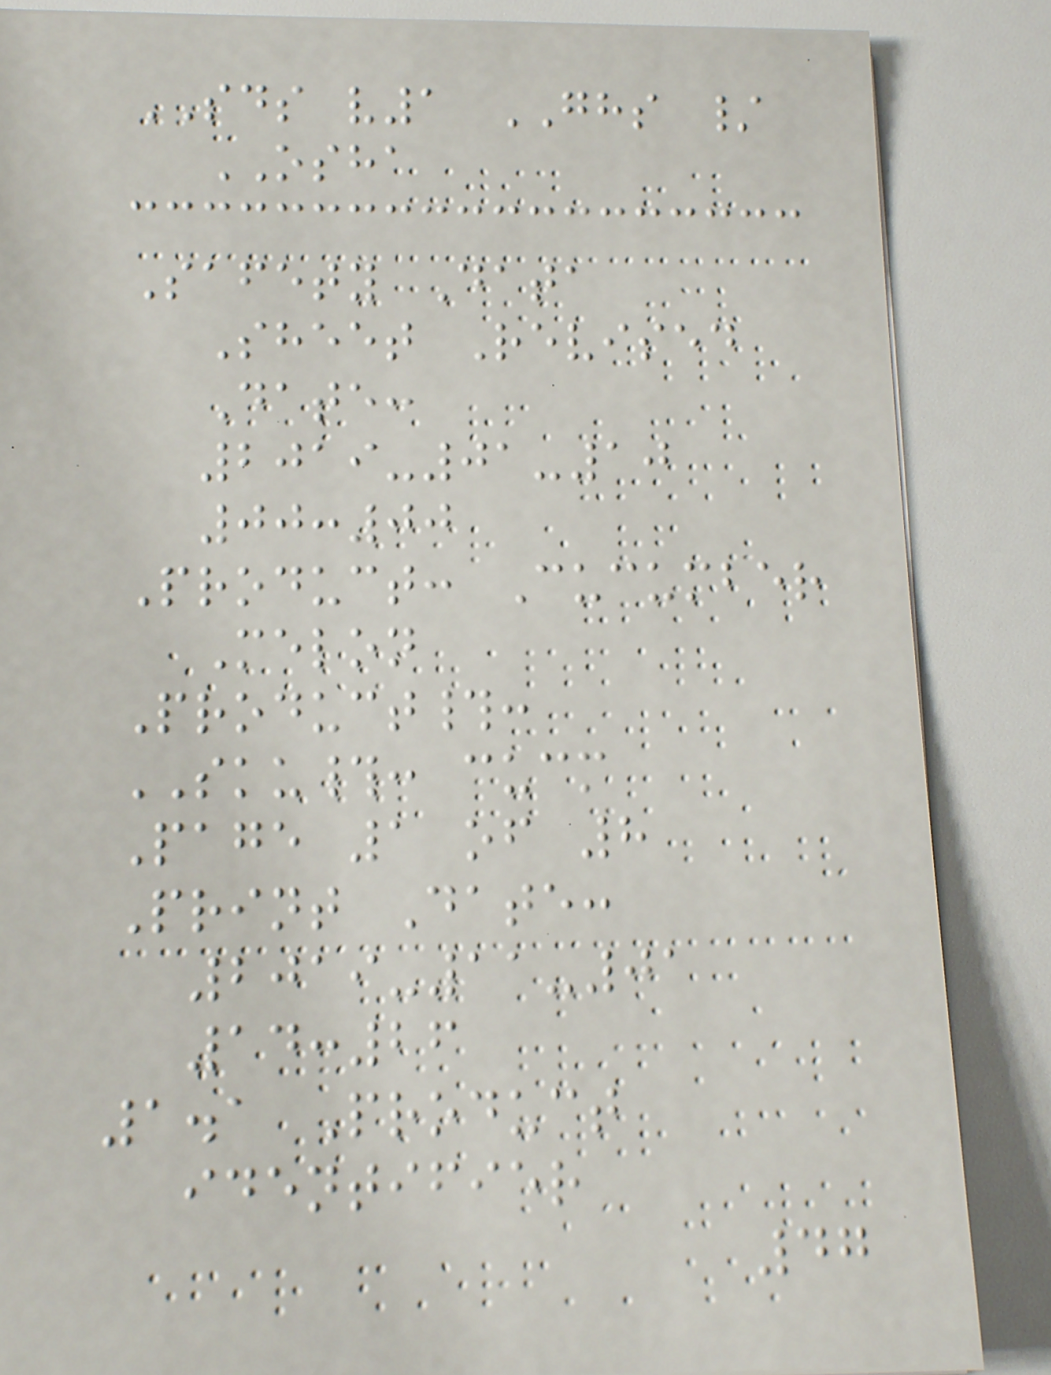SDS v1 GHS /
OSHA
Safety Data
Sheet Revised
Date:
2019-01-10
00:00
Product: Cucumber
Melon
Product#:
SKU#: cucm
Page 1 of 8
Print Date:
2019-11-01
14:26
1.1 Product
identifier
47
